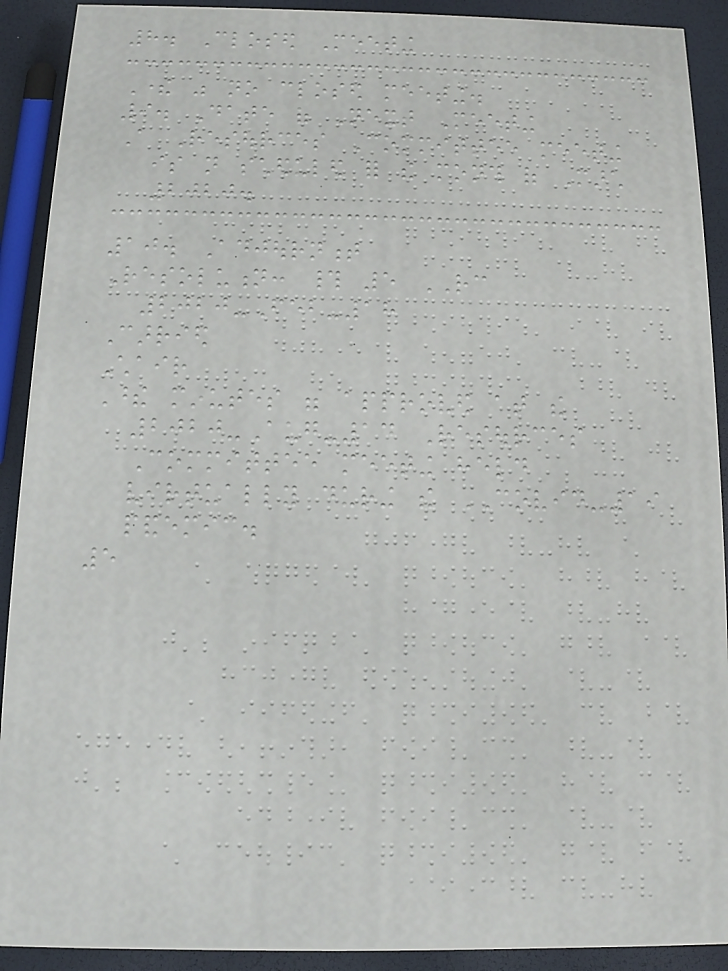8. Closed Meeting
There was no closed meeting.
9. Date of Next Meeting
A Resources Committee meeting
is not scheduled for the month of March
2020.
10. Adjournment
Resolution: # 5 RC
2020-Feb-18
Carried
Chair
These minutes were approved at the
2020-Aug-14 Resources
Committee meeting held
virtually during the COVID-19
pandemic.
5
